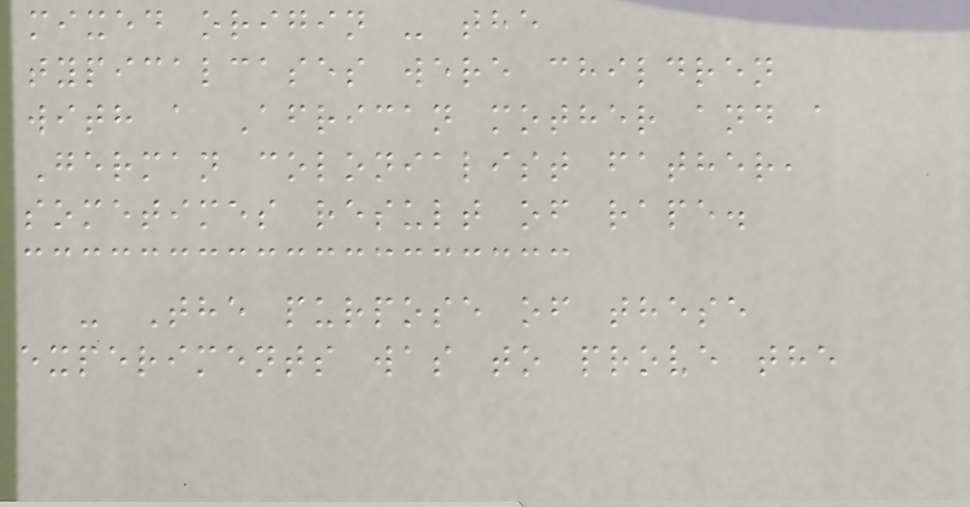mixed origin - the
typicalcases were children
with a African mother and a
German colonialist father,
sometimes result of rape.
- The purpose of these
experiments was to prove the
